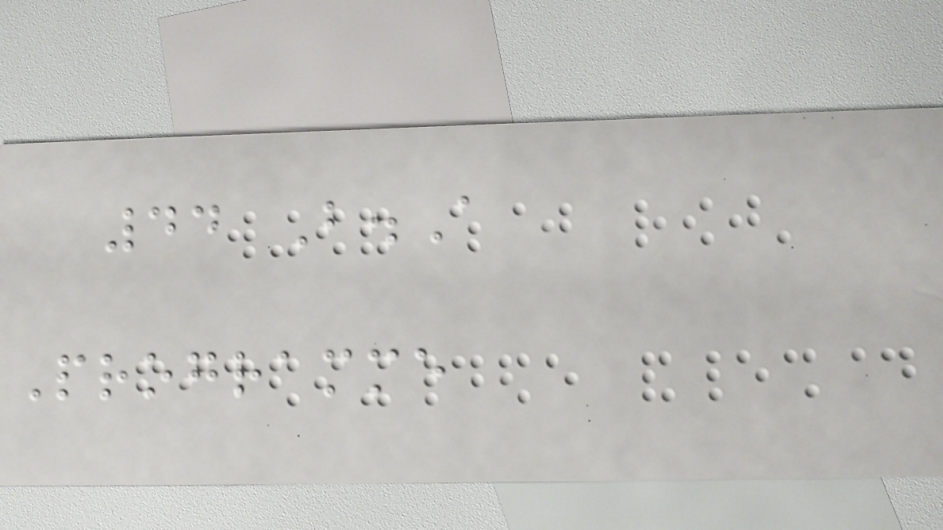44 B.A
Programme
